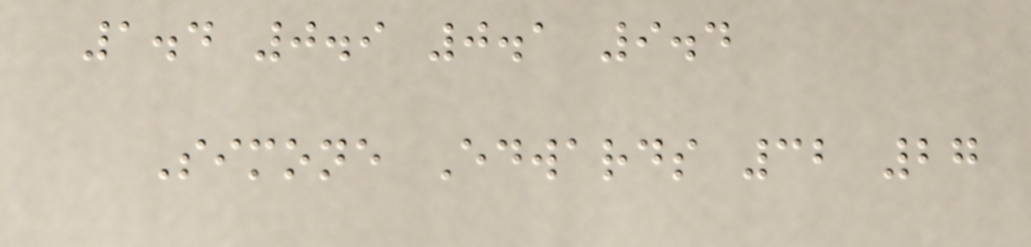1.4 0.9 0.1 9.4
Simone Edwards 32 27
